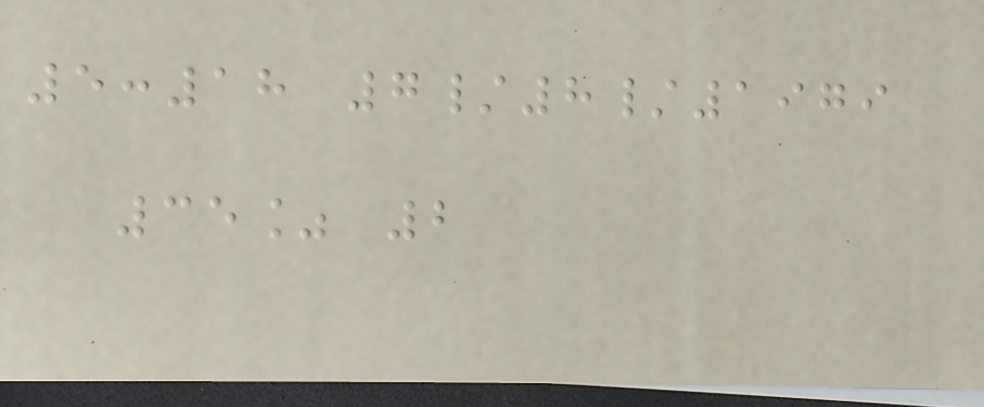5:18 7/8/1979
35% 2
